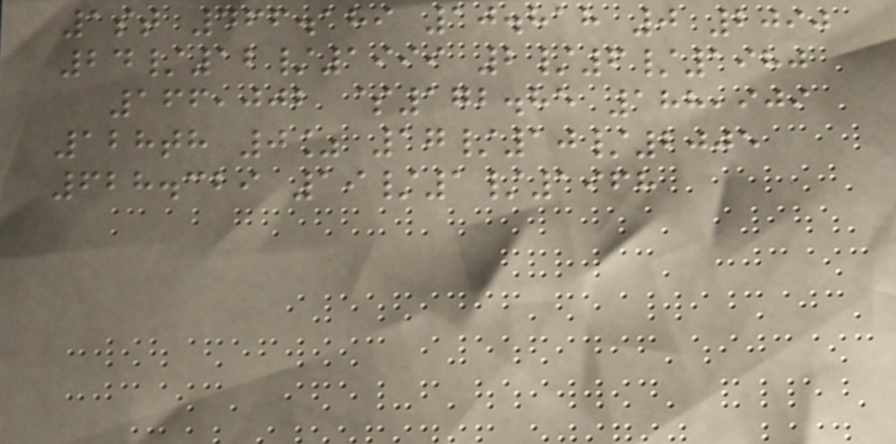1st 466.189 10.818 0 2090
24/12/1999 2/6/1980
166,002 $172.85 188,909
128th 0% 17/10/2005
628.329 19/1/1968
